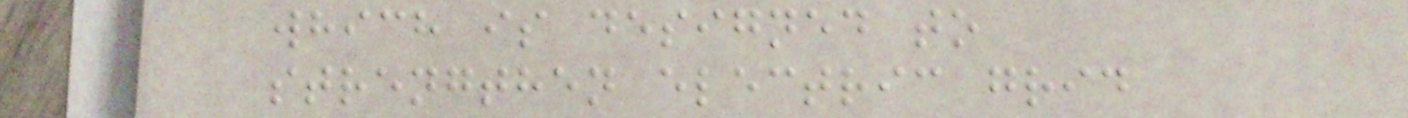which is designed to
strengthen electric grid
